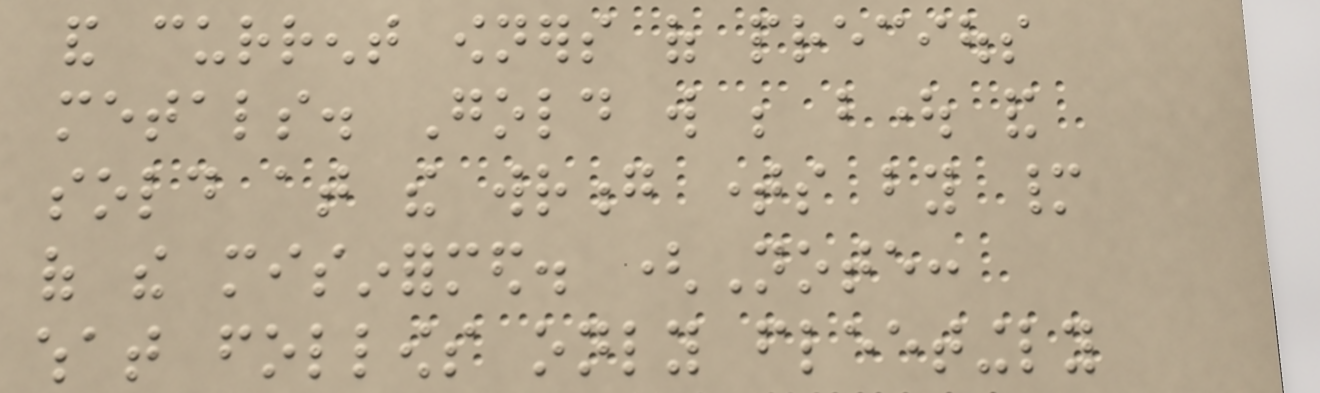and current owners of precious
metals. Gold will be bought and
sold at the wrong times by many
of the misinformed. (Note:
what follows only fleetingly
